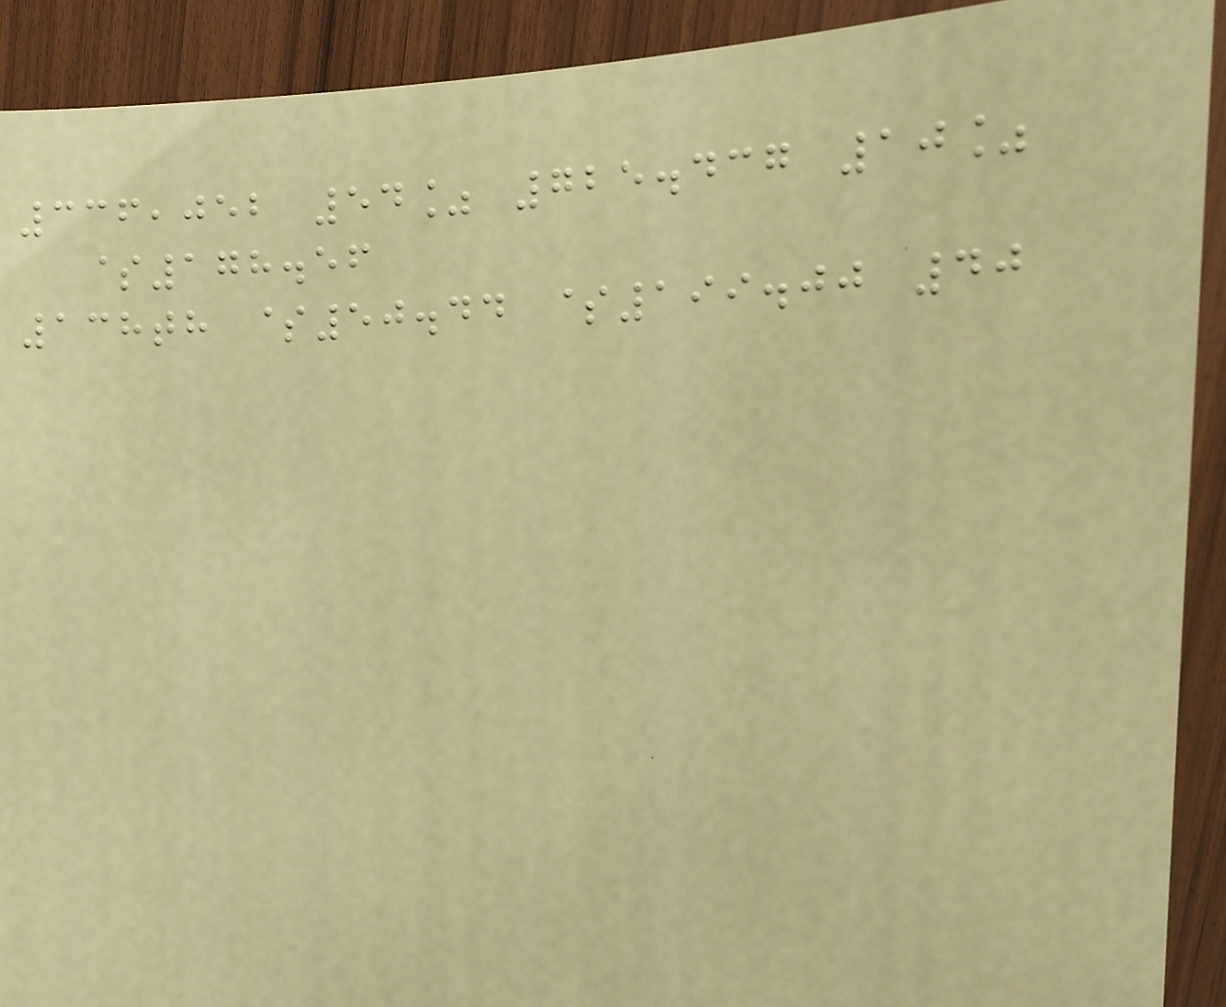336,052 54% 725.437 10%
$178.56
138th $50.44 $199.00 40
